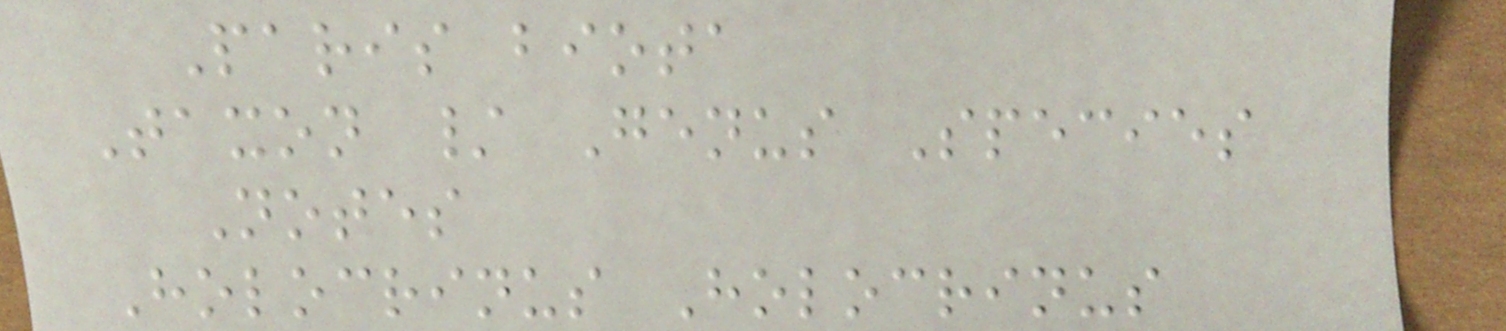Paris biota
Taxon / Genus Species
Notes
Holocrinus Holocrinus
